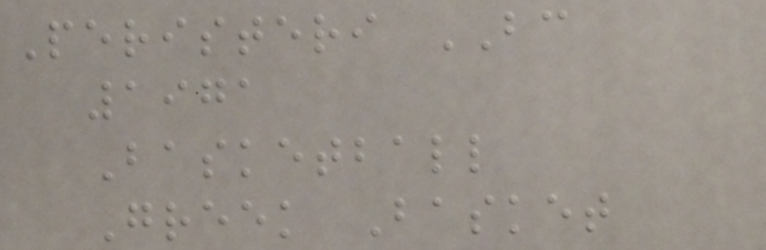Peristeri BC
1971
Basketball
Greek Basket
